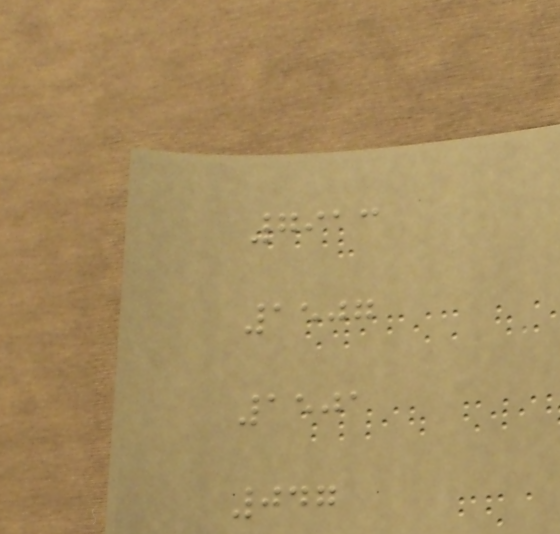7913
1507
1501
047
